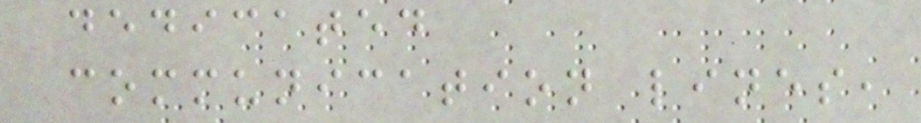dedicated
communication lines,
